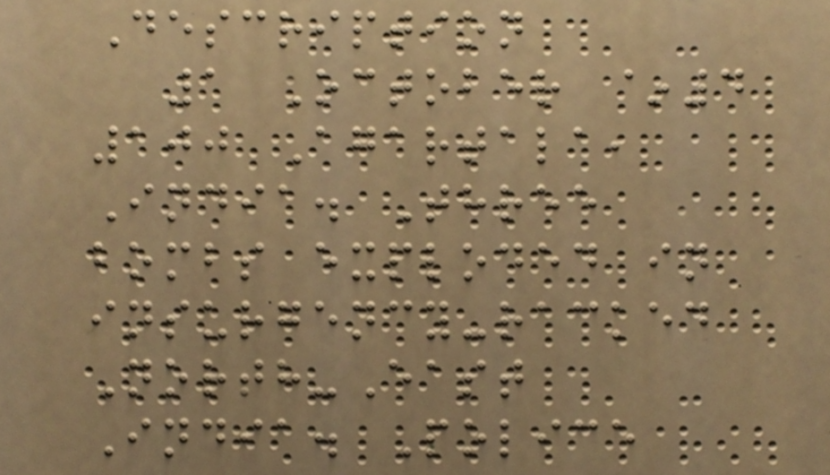Description
1 October ~4
100 Agartala,
India. Three
bombs exploded in
insurgency-racked
North-East
India. Police
